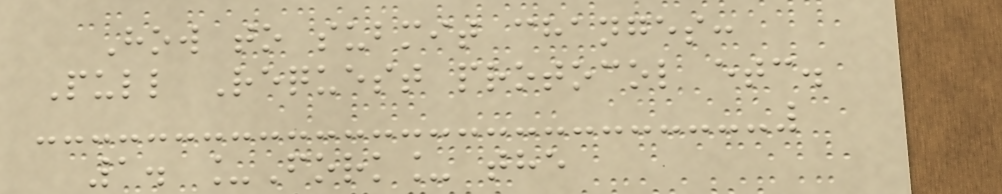How to submit changes:
Pull Request protocol etc.
1. _Fork_ the
